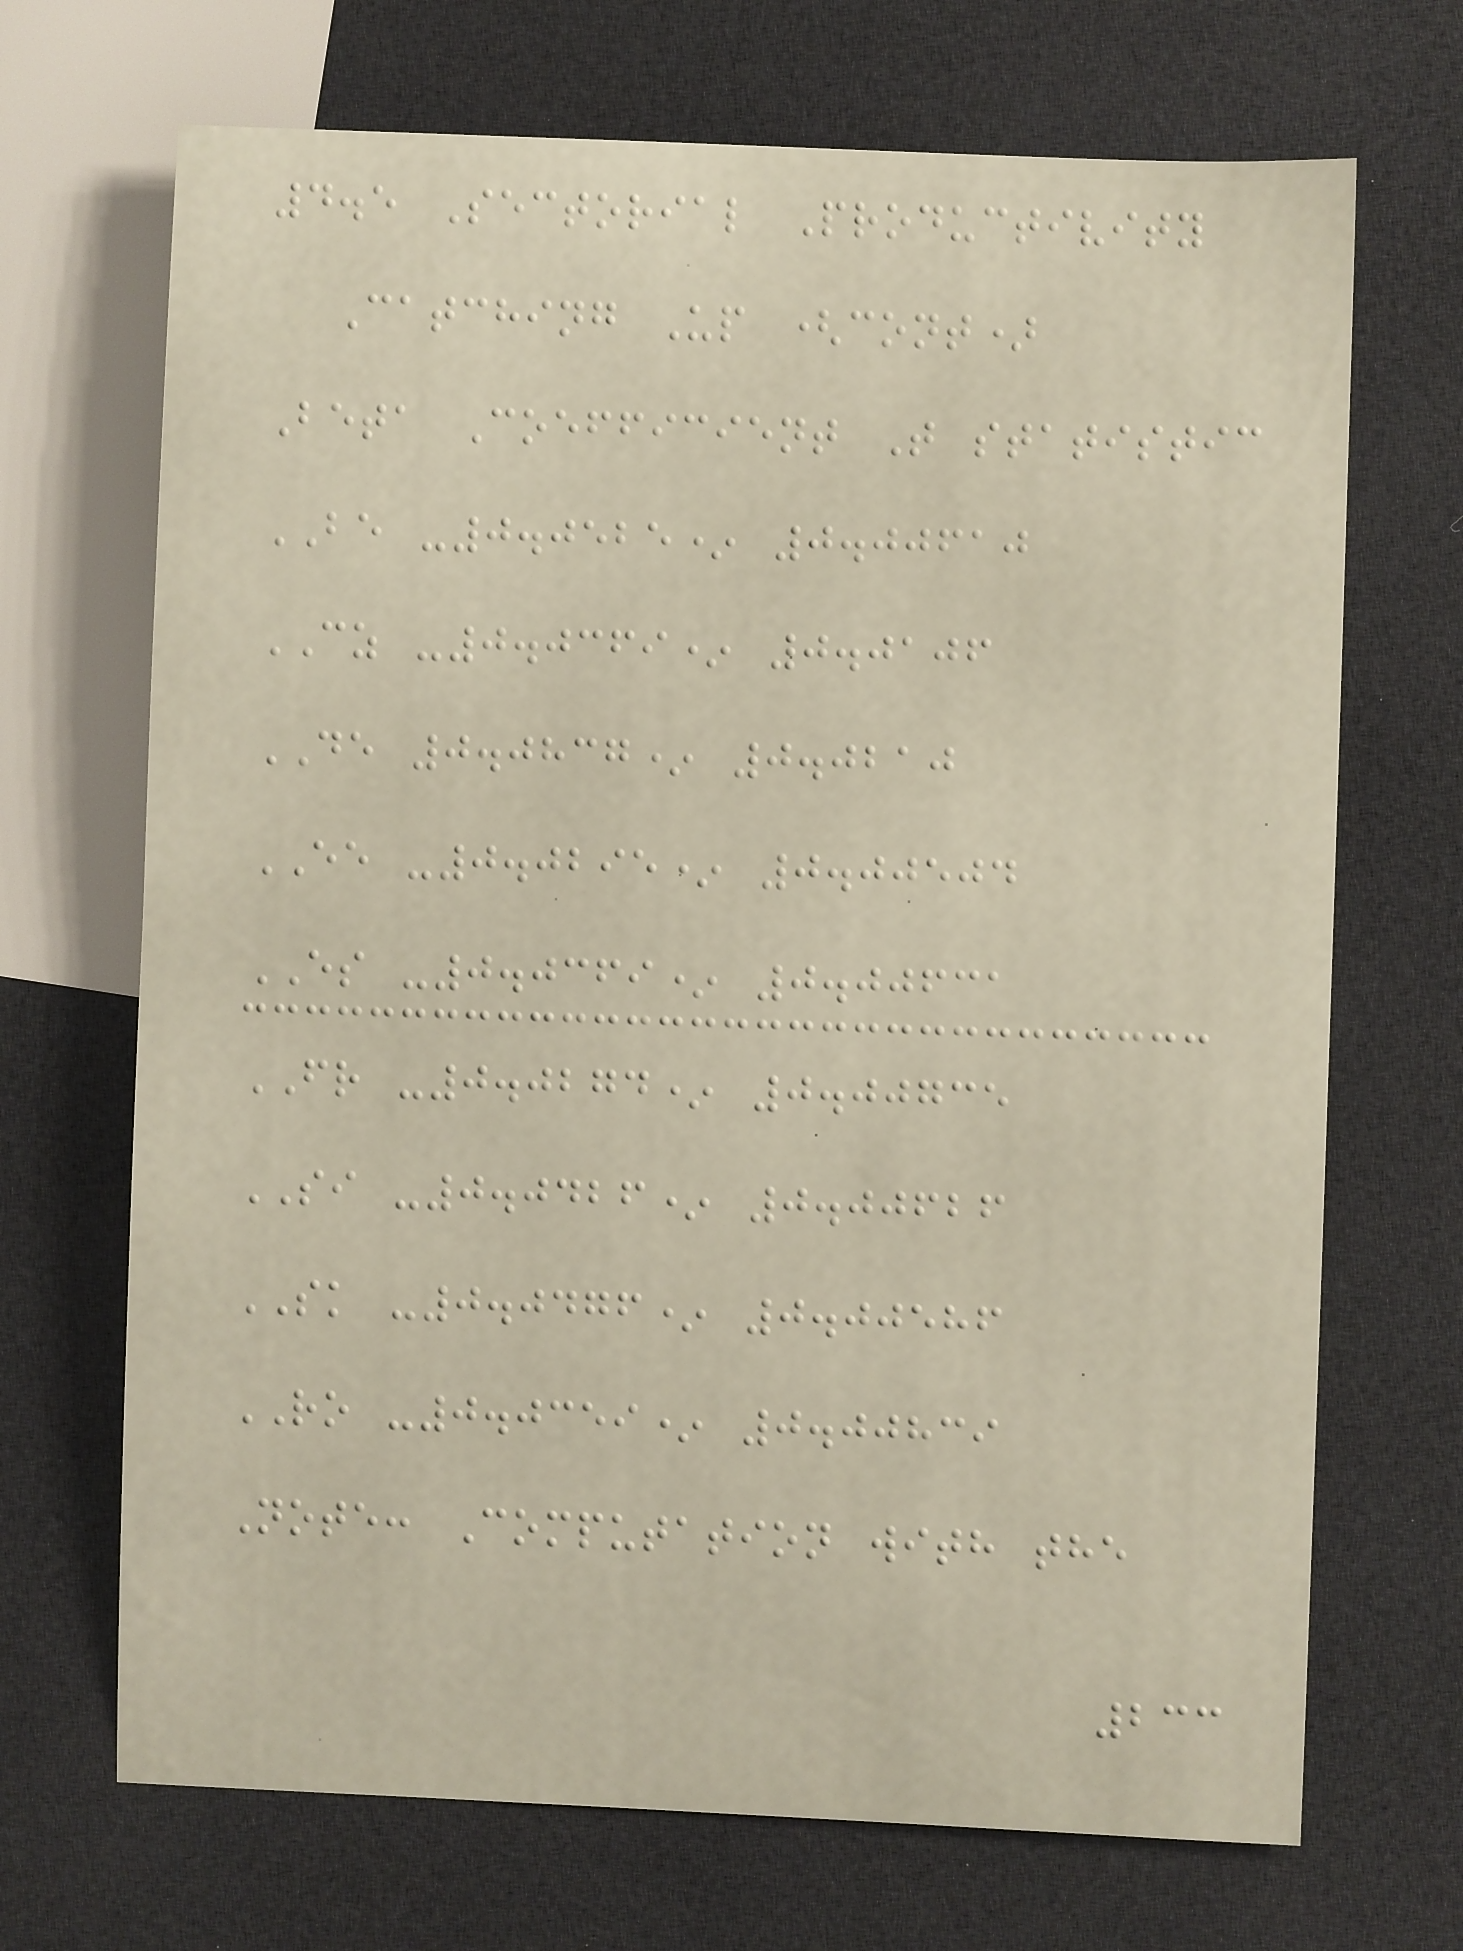4.5 Sectorial Productivity
Catching Up (cont)
Beta Coefficient T statistic
BE -0.0525* 0.00610
CZ -0.0369* 0.0106
DE 0.0837* 0.0210
EE -0.0295* 0.00504
ES -0.0369* 0.00631
FR -0.0274* 0.00735
SI -0.0426* 0.00626
SK -0.0476* 0.00586
RO -0.0359* 0.00839
Note: Computation with the
233
